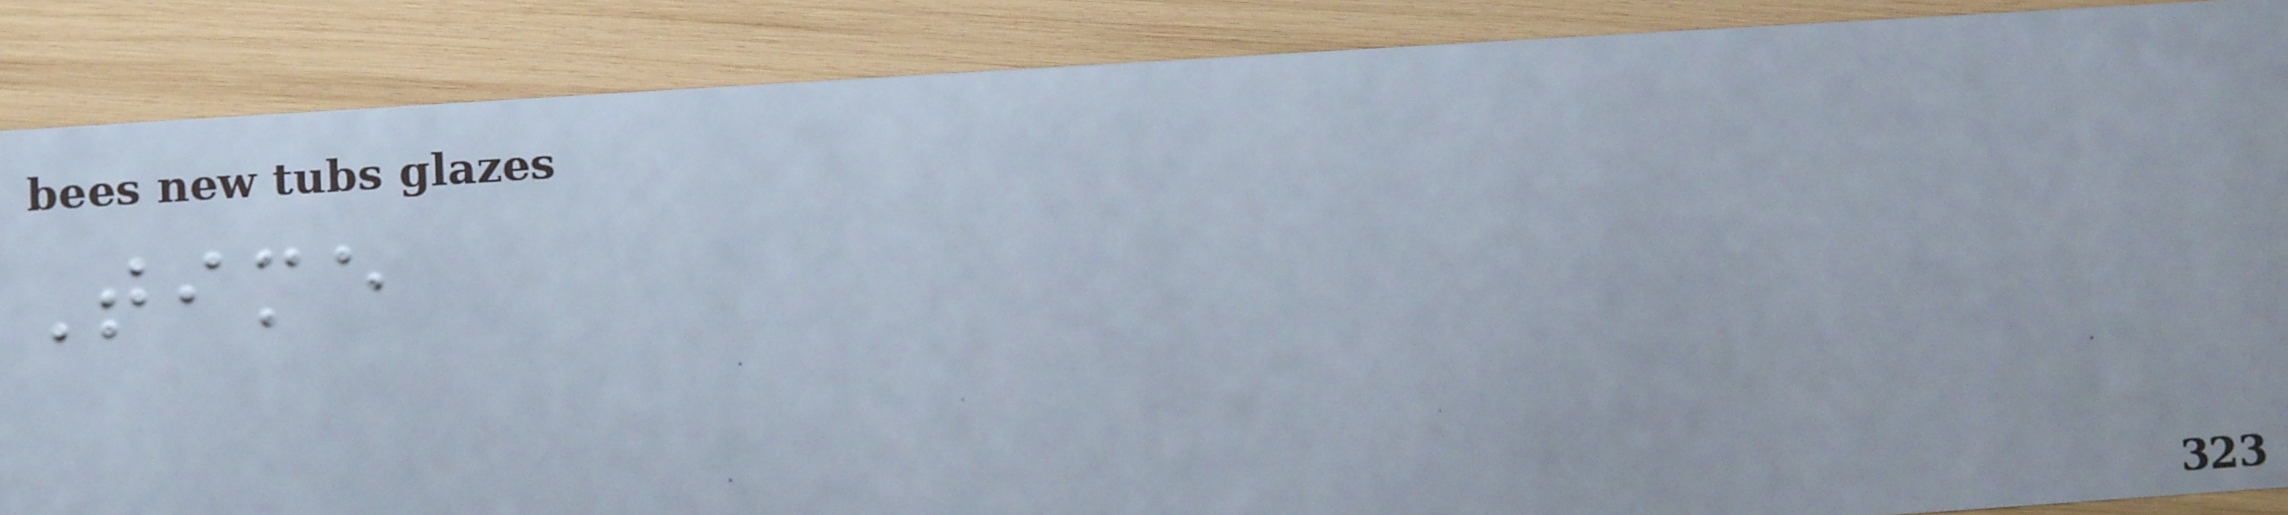Time
